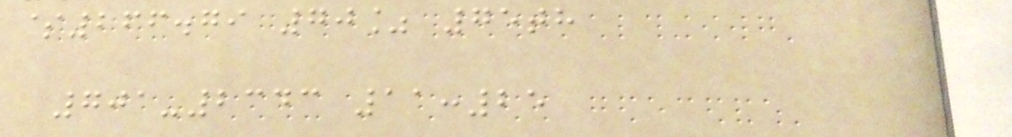$266.79 70% 75th
701-2343 11:25
